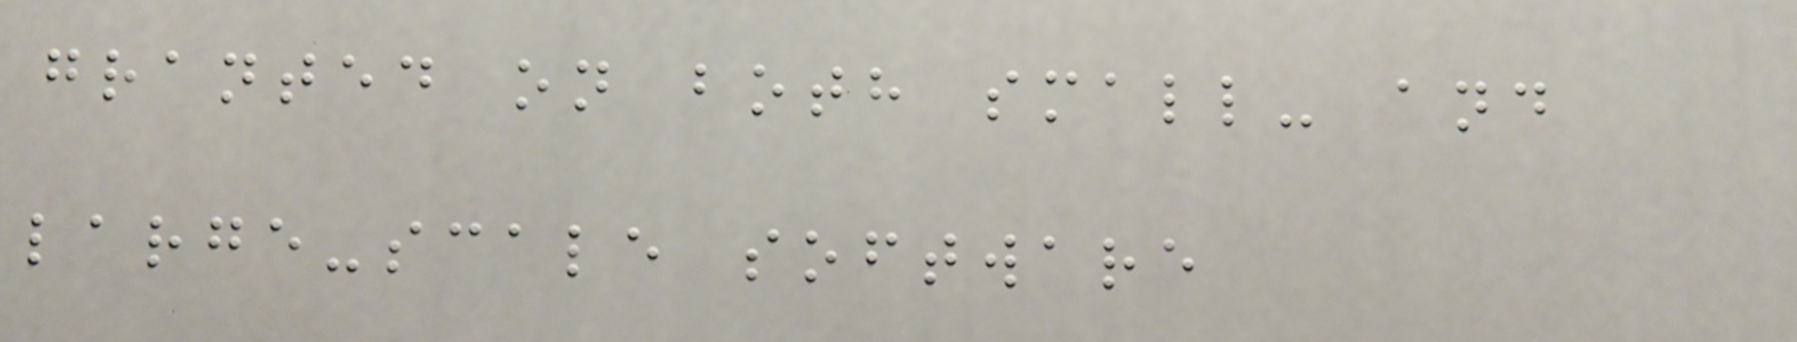granted on both small- and
large-scale software
